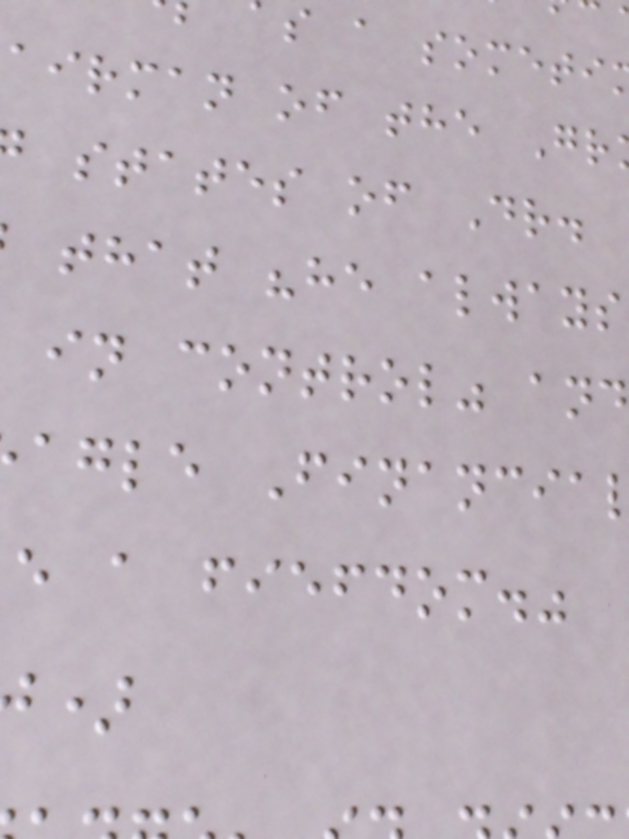s a someti
airman of the Gr
states of Dr.
that "he always
in control" and
agle Financia
e a fiefdom."
